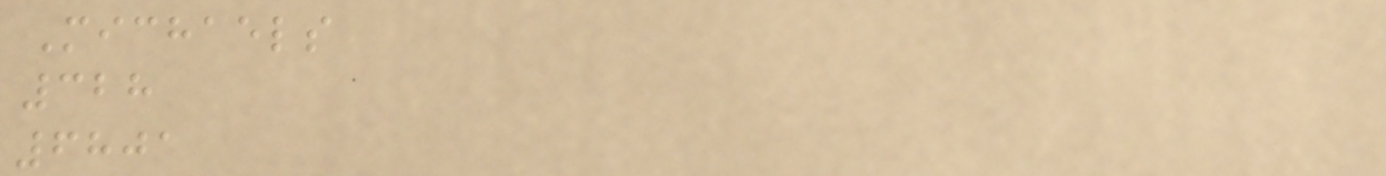Michaels
328
6801
